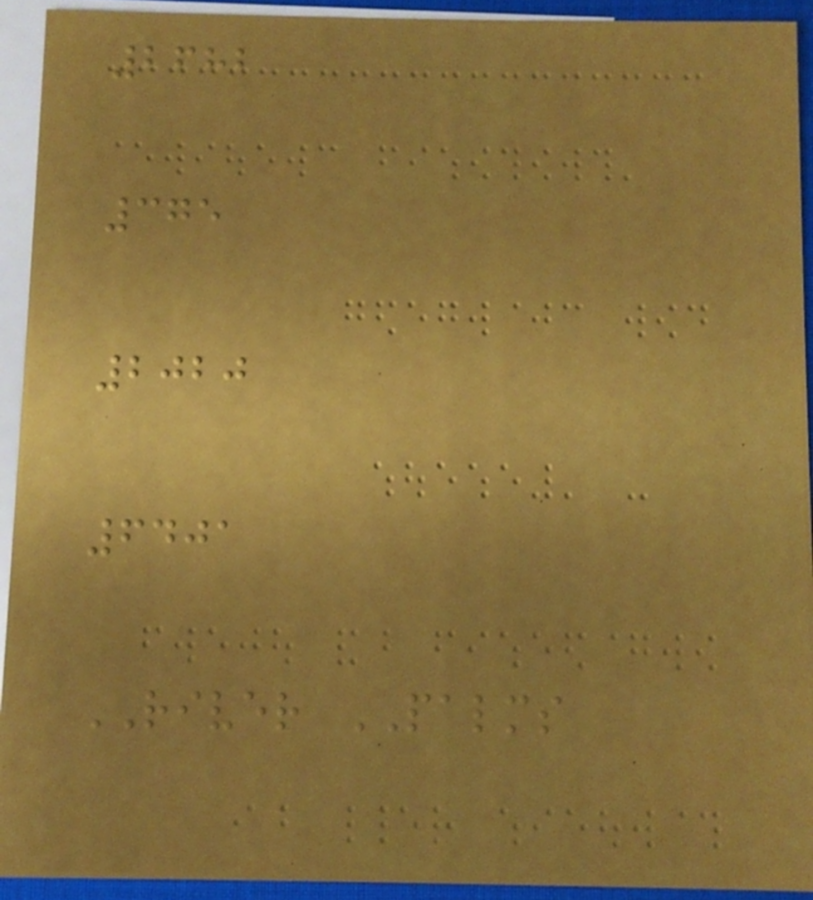2682
375
2020
6401
RIVER PALMS
